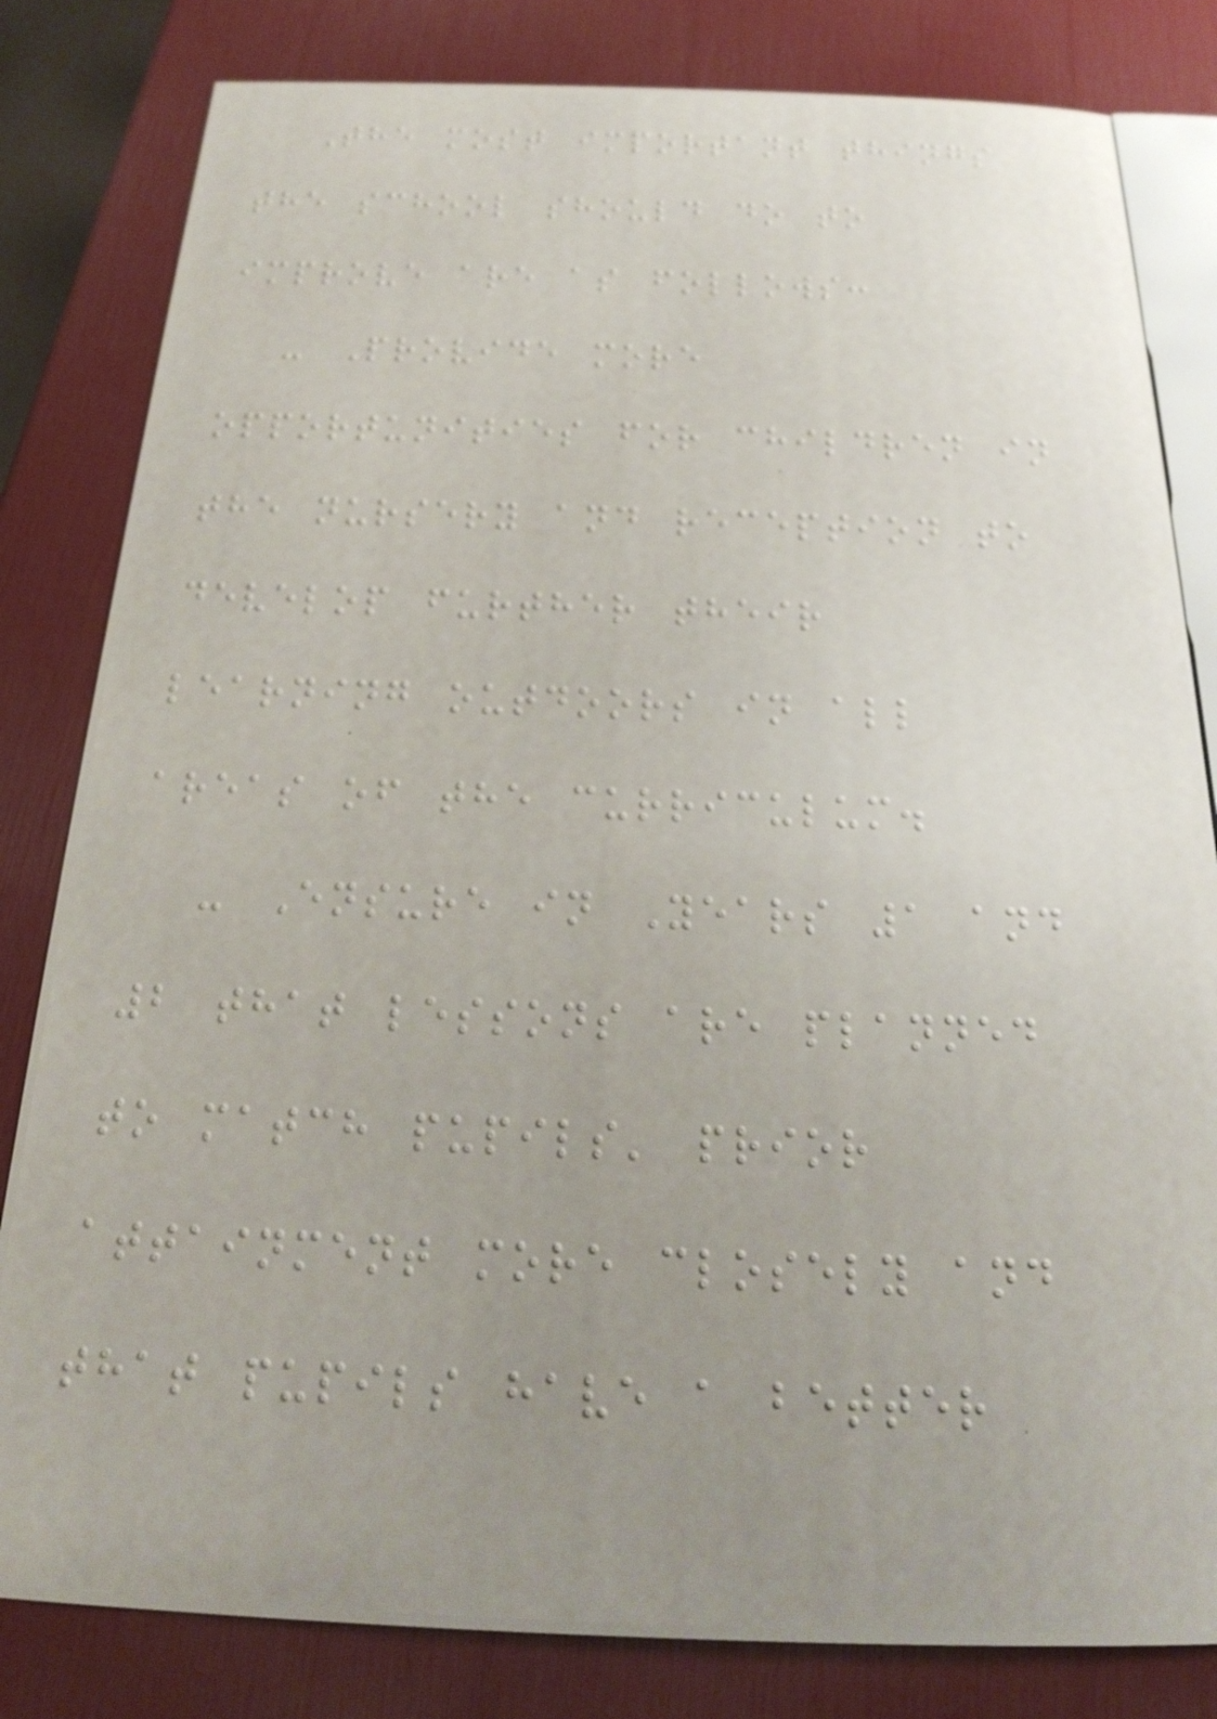The most important things
the school should do to
improve are as follows:
- Provide more
opportunities for children in
the nursery and reception to
develop further their
learning outdoors in all
areas of the curriculum.
- Ensure in Years 1 and
2 that lessons are planned
to match pupils' prior
attainment more closely and
that pupils have a better
